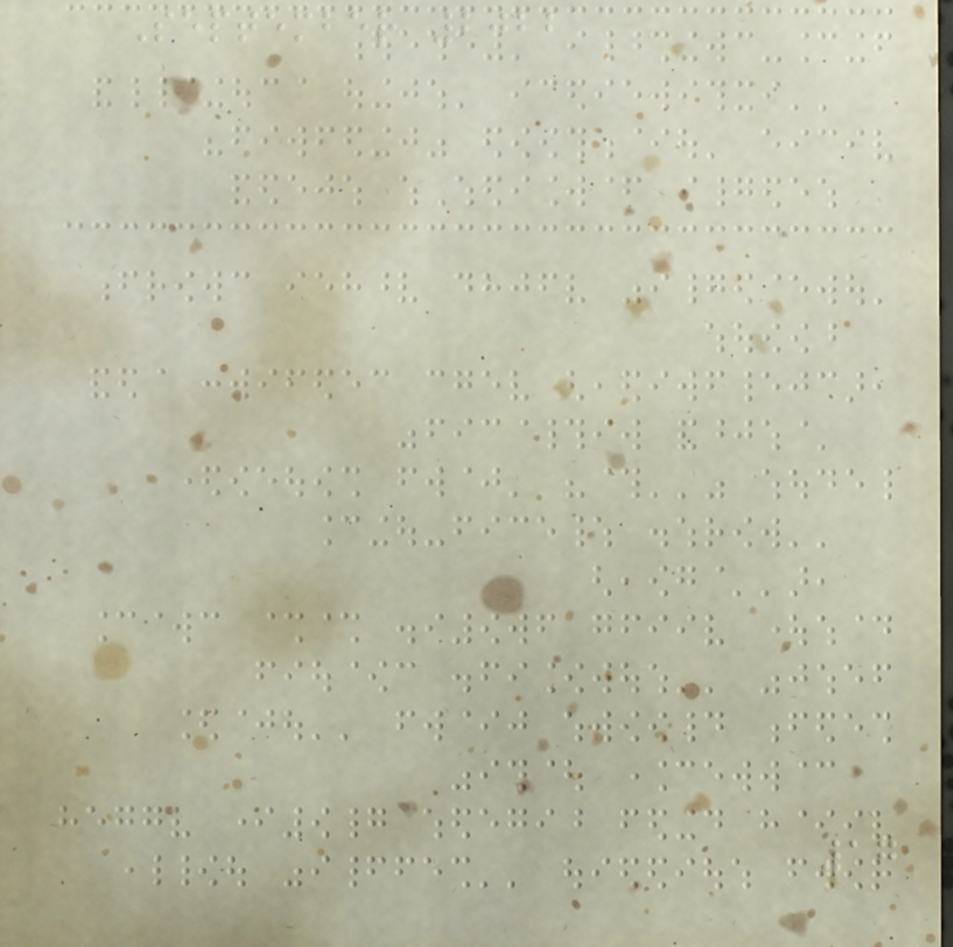September 2022
17
